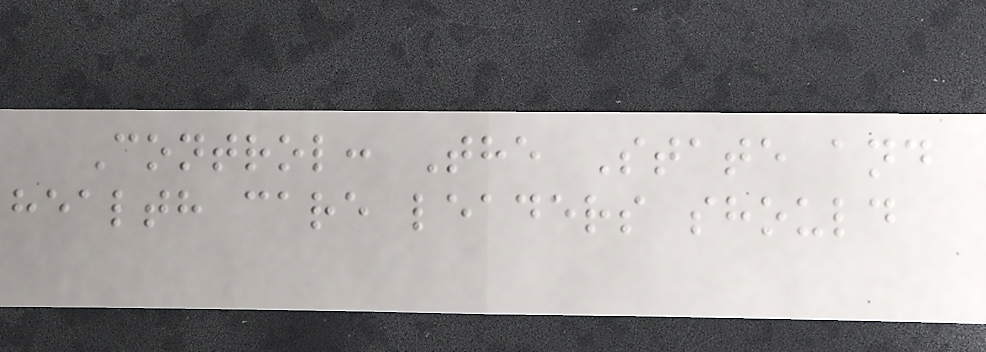Control: The State and
health care leaders should
